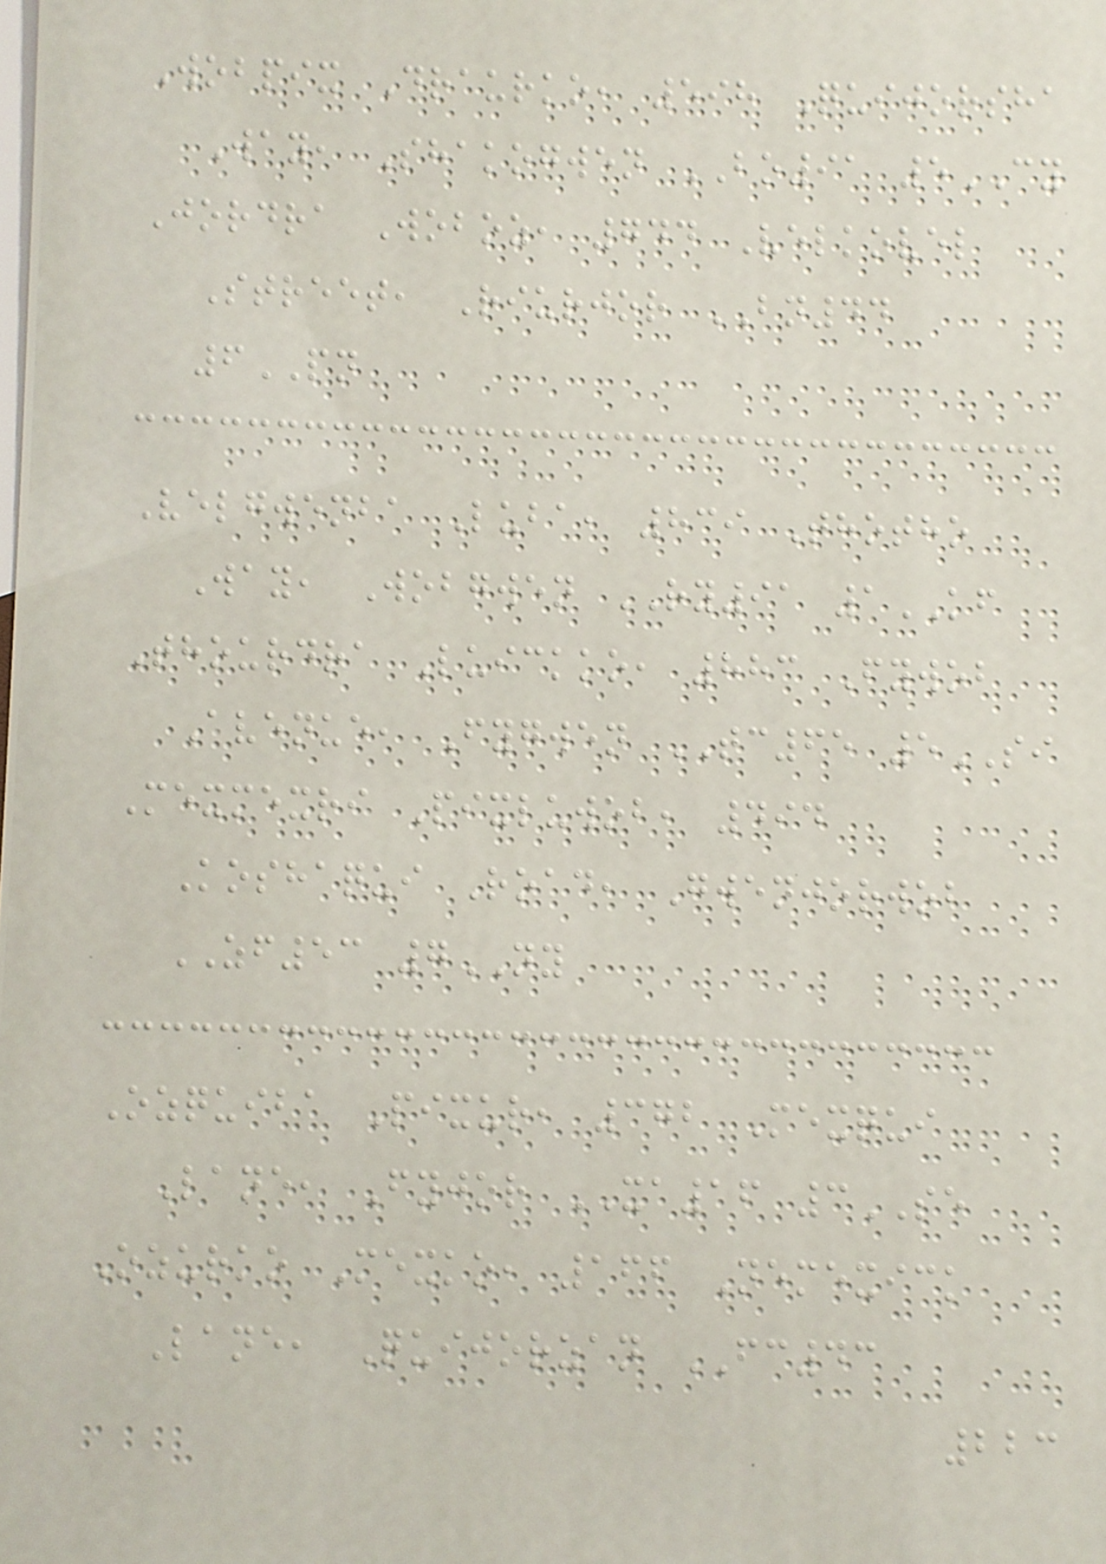Wobpix Draurko, 598 Quijorsha
Way, Shakogwen BO91 5CY
Jordra Woboz, 744 Velkovel
Street, Riurjor BN44
6PN
Velgwenba Luba, 839 Thotho
Way, Wobgwen RY91 1KF
Thourdra Luickko, 883 Fywob
Avenue, Fygwen TC65 5SI
Mexmexri Pixluwob, 494
Koshaqui Road, Gwenjorwob
ZF53 7NY
Ozquiba Pixur, 372 Mexqui
Lane, Fyjor XA16 3SE
Ozurko Mexko, 166 Nemexick
Lane, Quijorzan FC43
223
